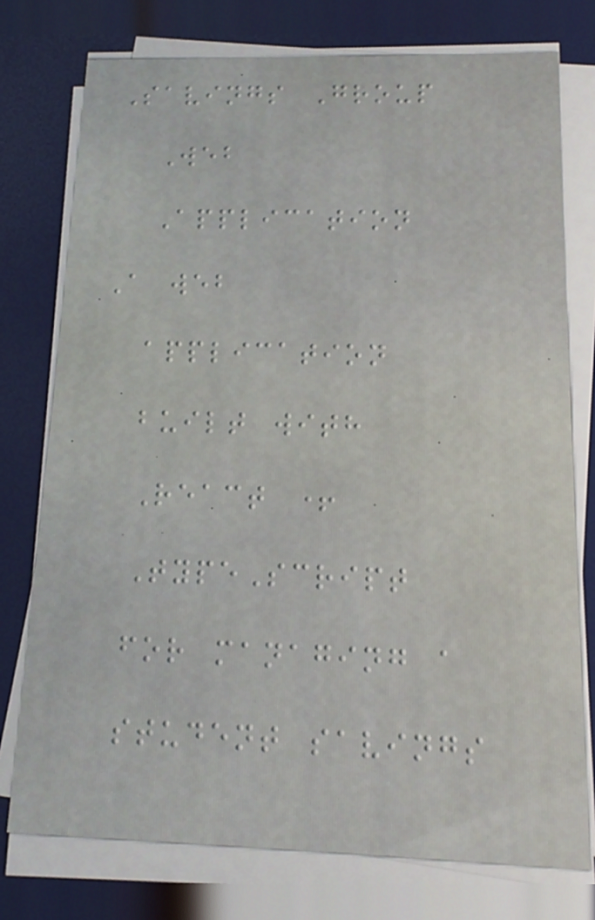Savings Group
Web
Application
A web
application
built with
React +
TypeScript
for managing a
student savings
